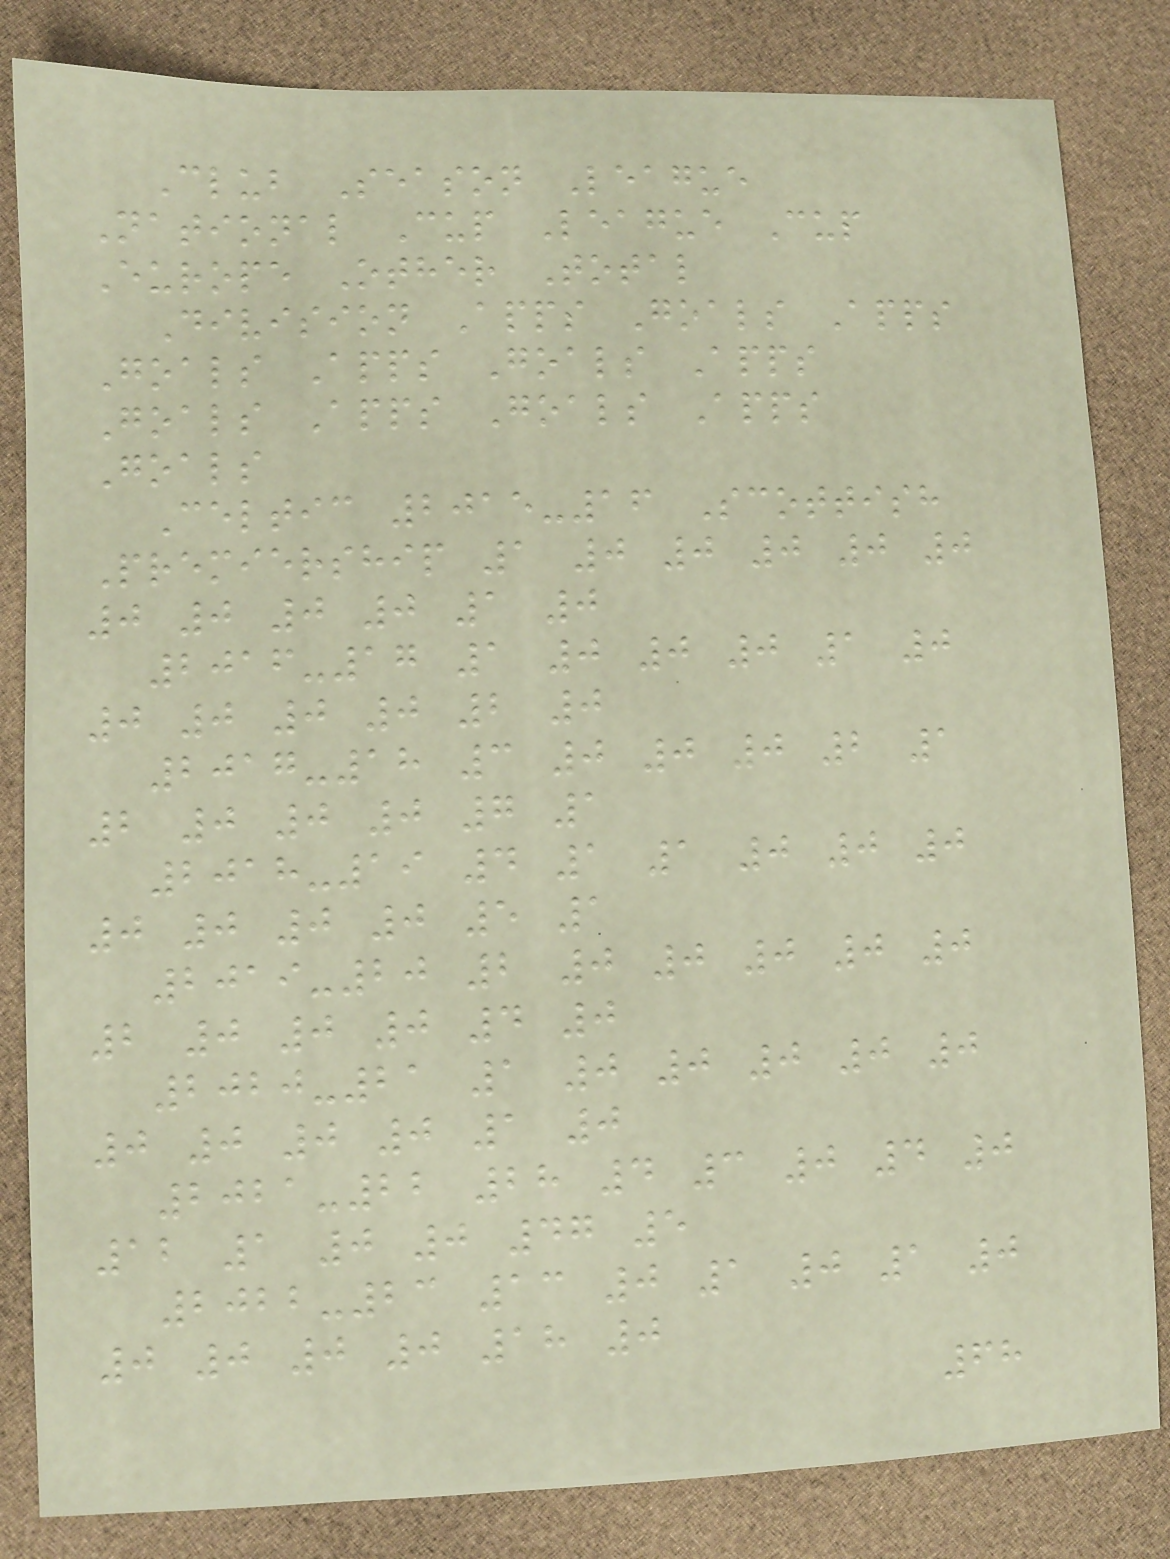Club Season League
National Cup League Cup
Europe Other Total
Division Apps Goals Apps
Goals Apps Goals Apps
Goals Apps Goals Apps
Goals
Celtic 2015-16 Scottish
Premiership 1 0 0 0 0 0
0 0 0 0 1 0
2016-17 1 0 0 0 1 0
0 0 0 0 2 0
2017-18 3 0 0 0 2 1
2 0 0 0 7 1
2018-19 4 1 1 0 0 0
0 0 0 0 5 1
2019-20 2 0 0 0 0 0
2 0 0 0 4 0
2020-21 1 0 0 0 0 0
0 0 0 0 1 0
2021-22 28 4 3 0 4 0
12 1 0 0 47 5
2022-23 13 0 1 0 1 0
0 0 0 0 18 0
68
